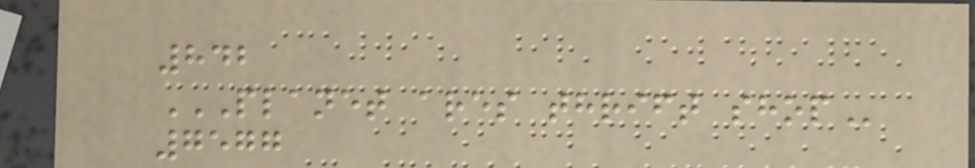842
PLANET ARES THRIFT SHOP
7577
